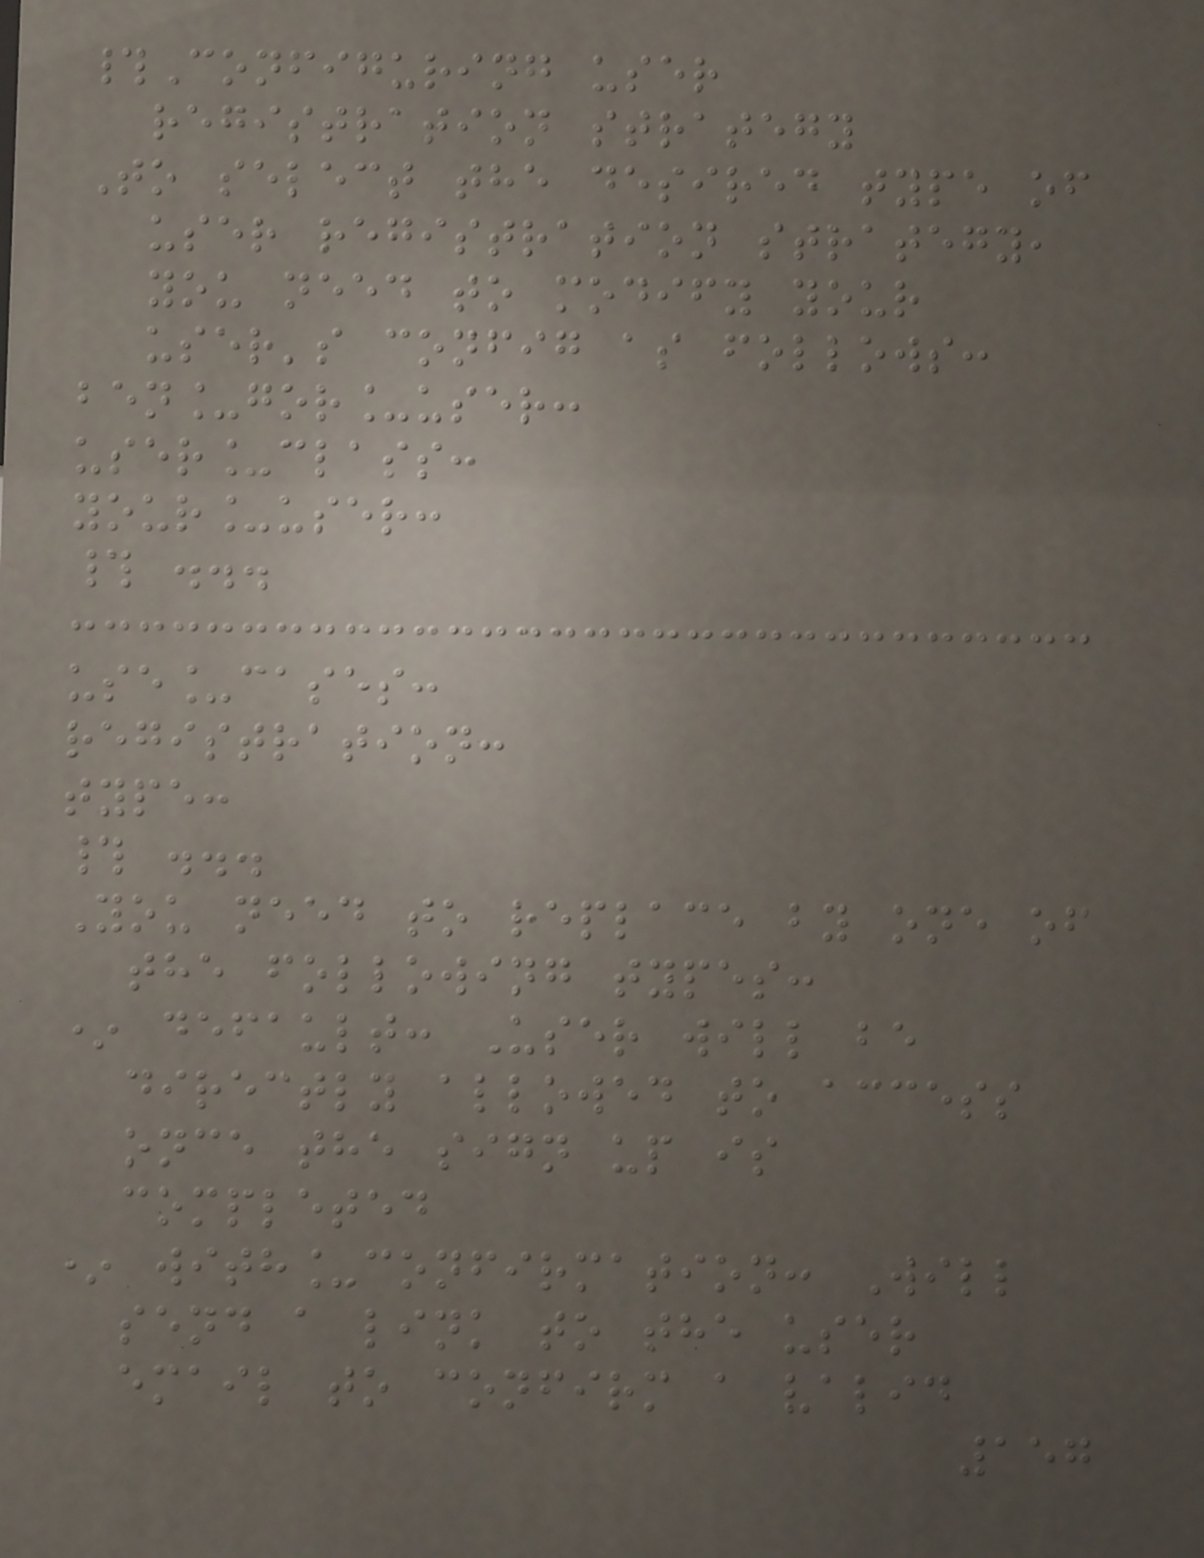#Configuring user
registration strategy
To select the desired type of
user registration strategy,
you need to modify your
user's config as follows:
ben_gor_user:
user_class:
your_user:
# ...
use_cases:
registration:
type:
# ...
You need to replace by one of
the following types:
* default: User will be
directly allowed to access
once the sign up is
completed
* with_confirmation: Will
send a link to the user
email to confirm a valid
157
